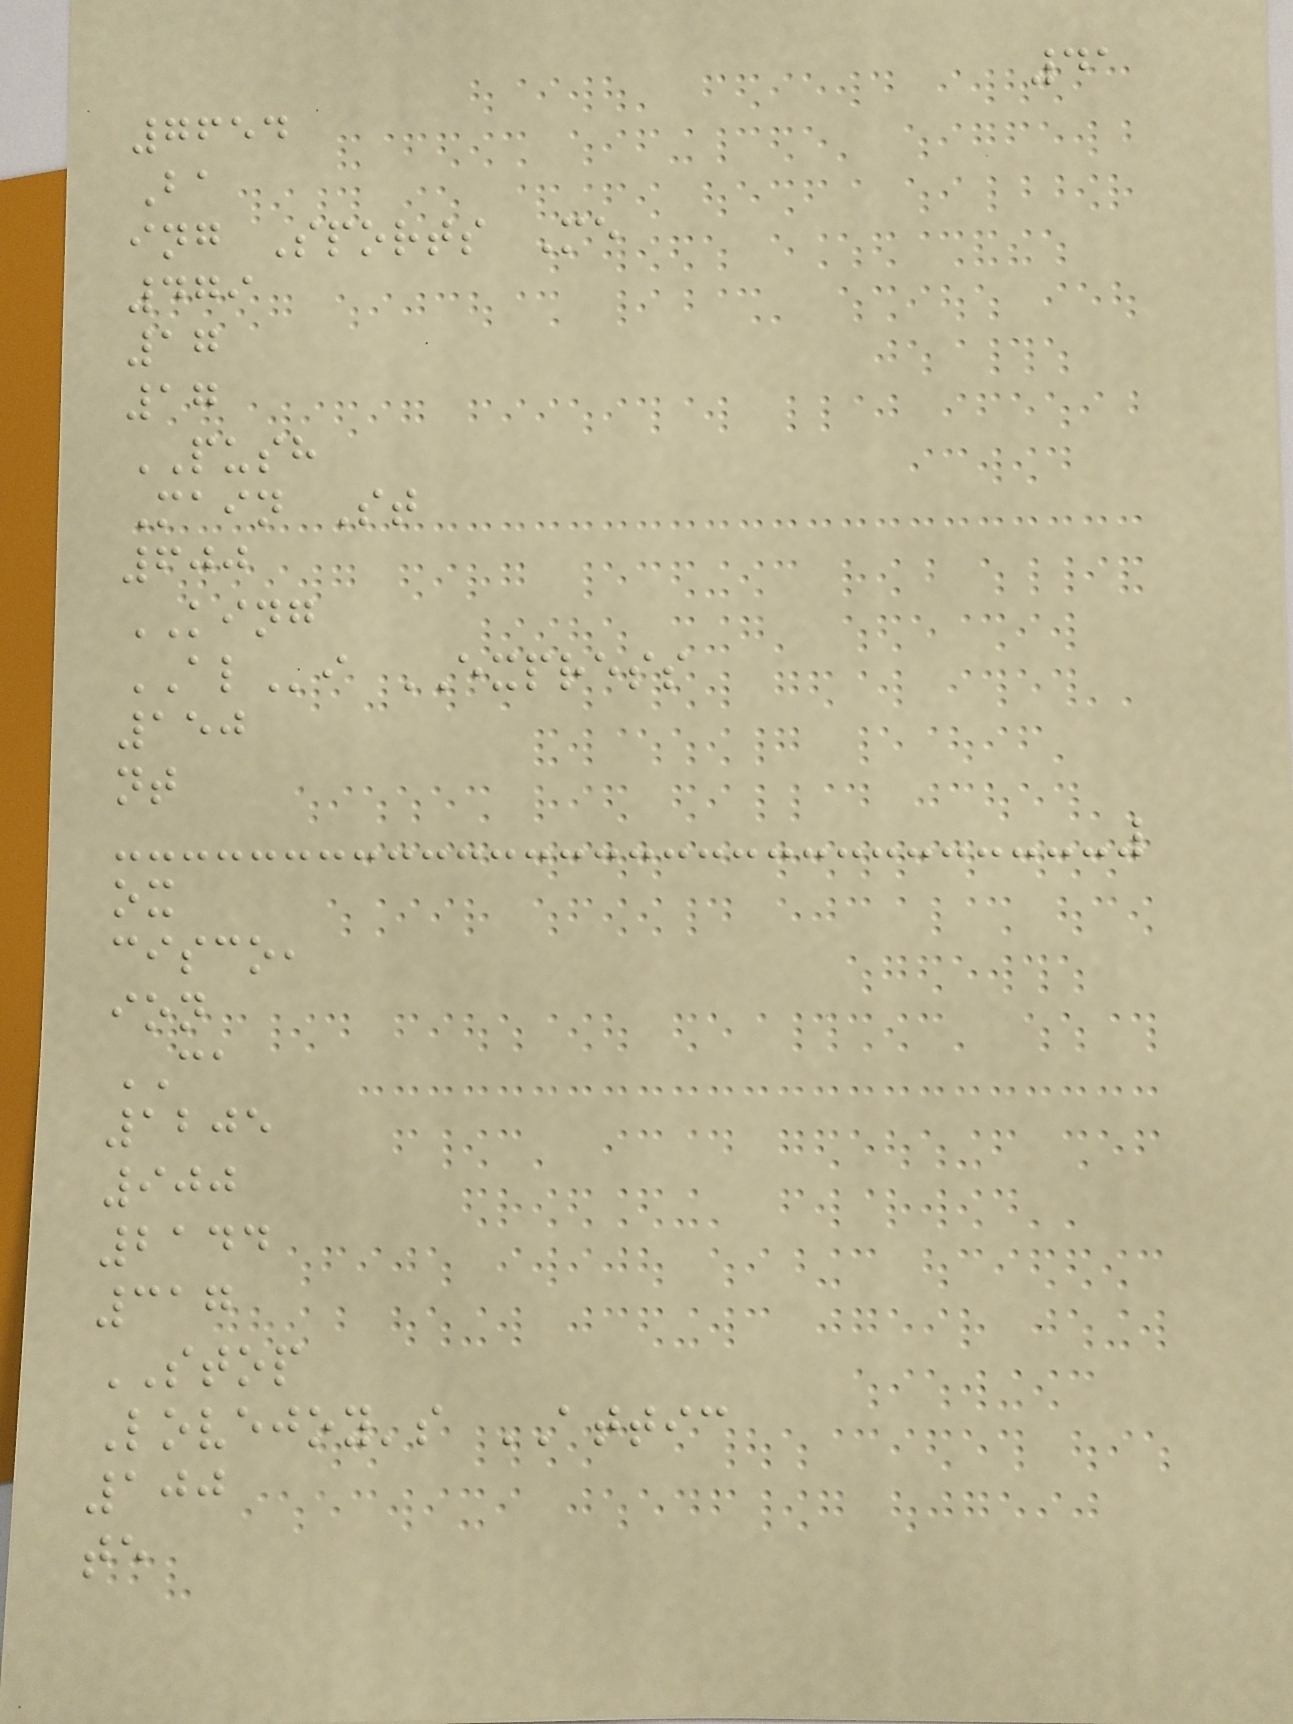41
7654
Ba
ing Sports Me
479
17
17
PUSH
Main St
600
KING
ALi EXPRESS
150
nt
ox
cisco,
ion
CA
1205
900
2144
317
STOP
Lovejoy's ATTIC
100
te
